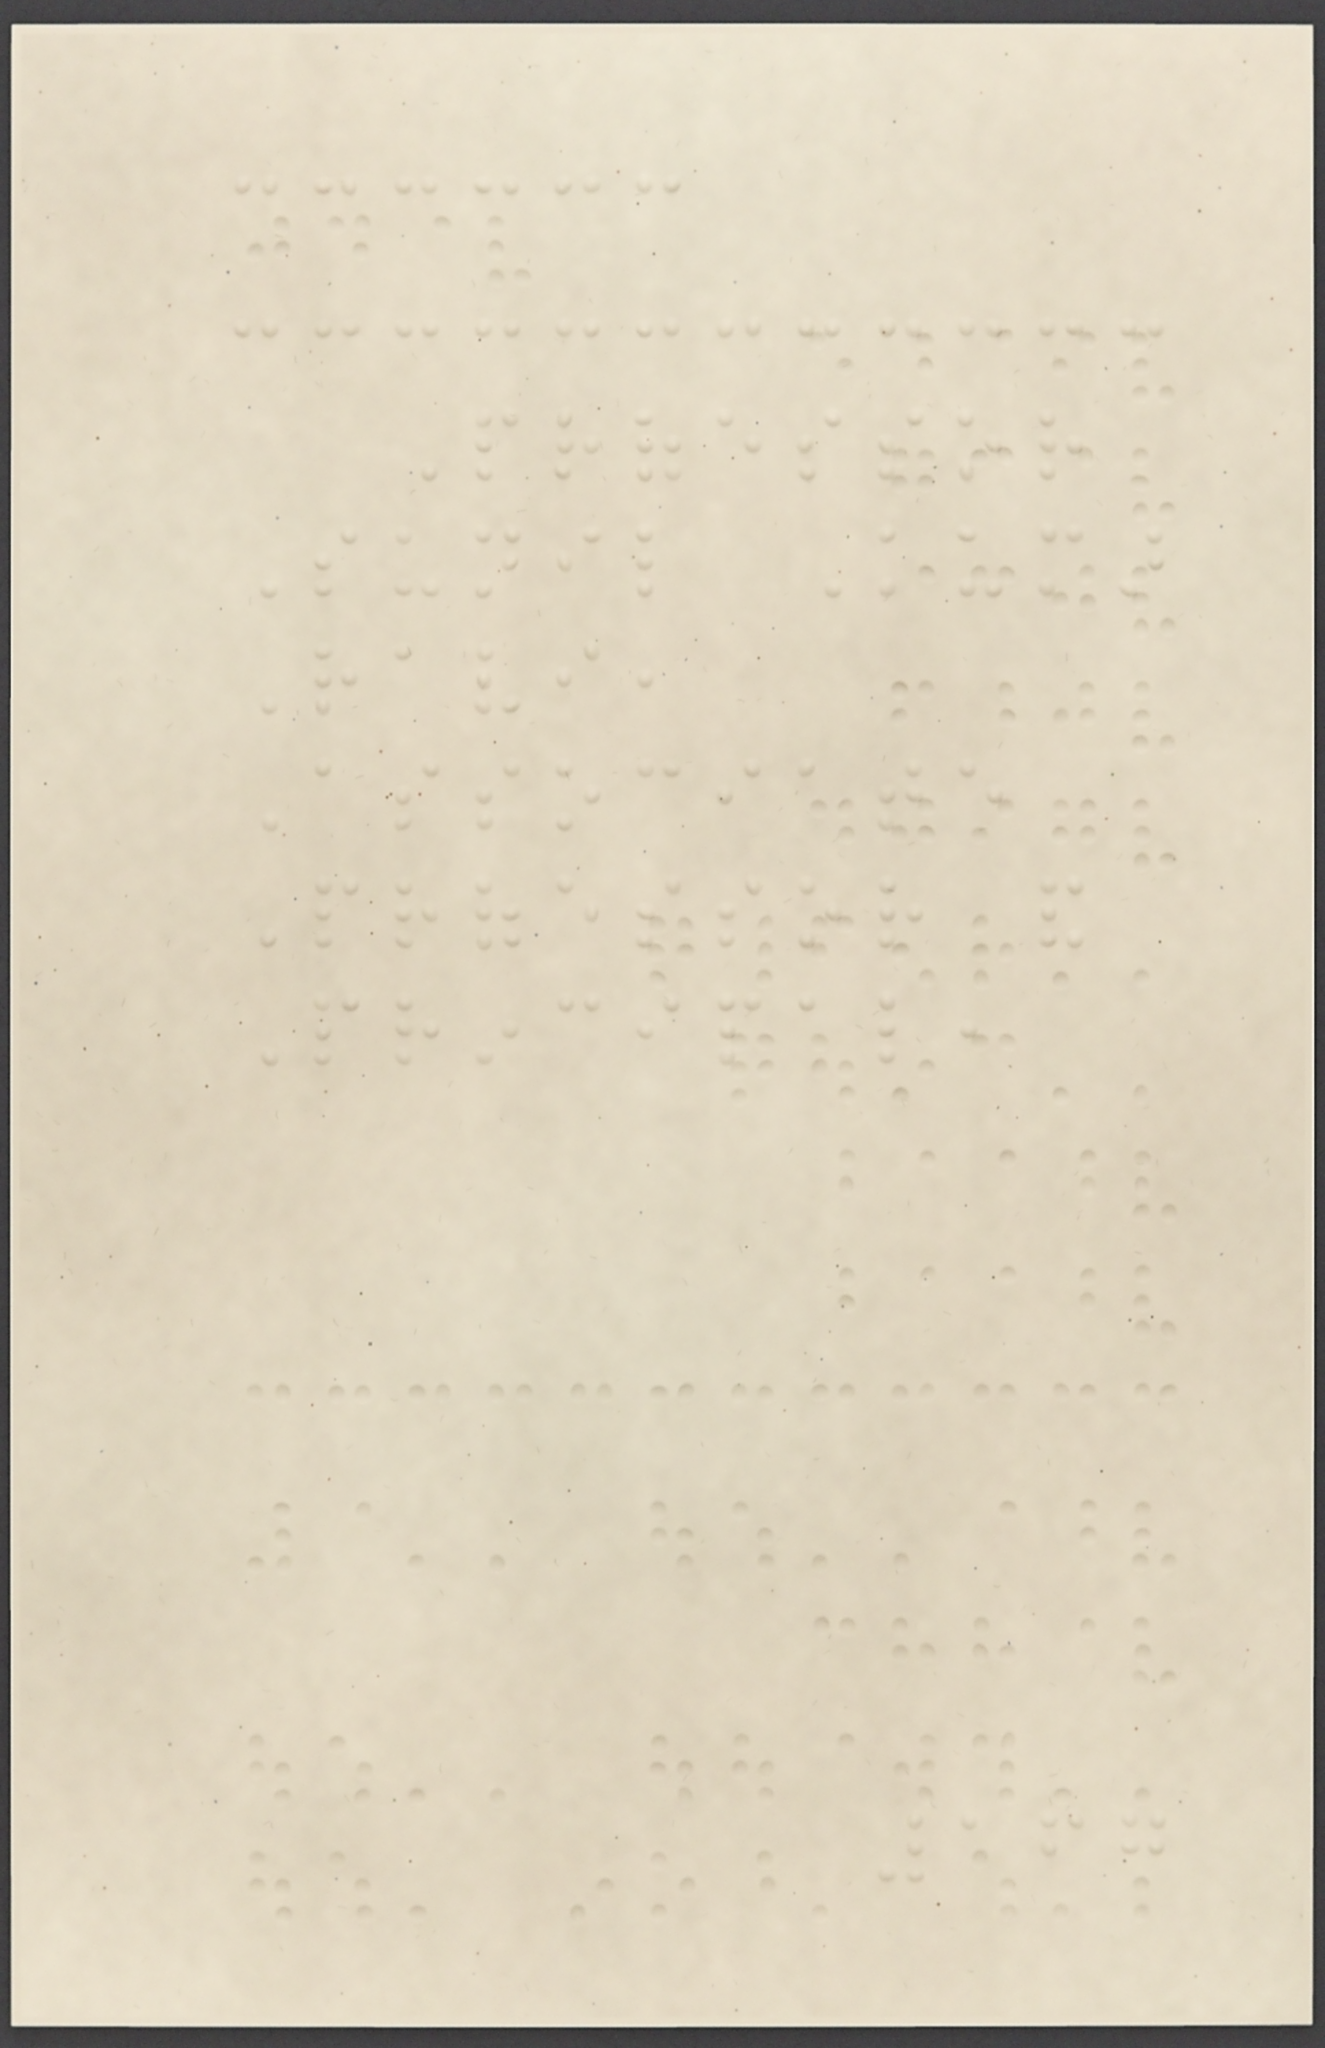Professor
Sunil Kumar
Ravi,
Associate
Professor and
Principal,
167
